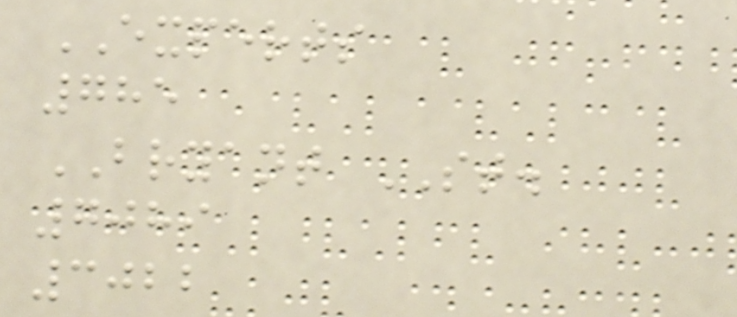EXPERTS
785
BRYANT ST.
7089
3022
